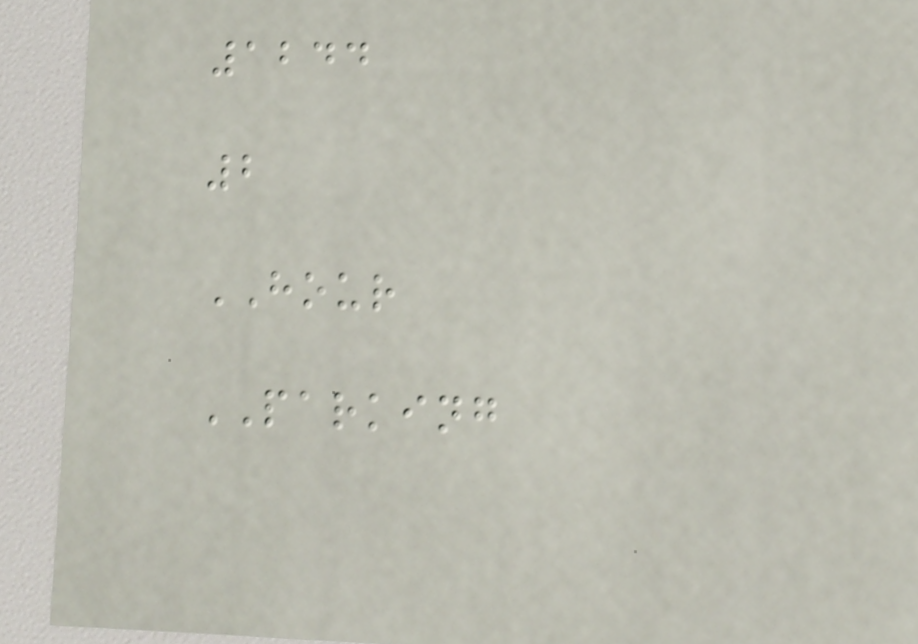1244
2
HOUR
PARKING
